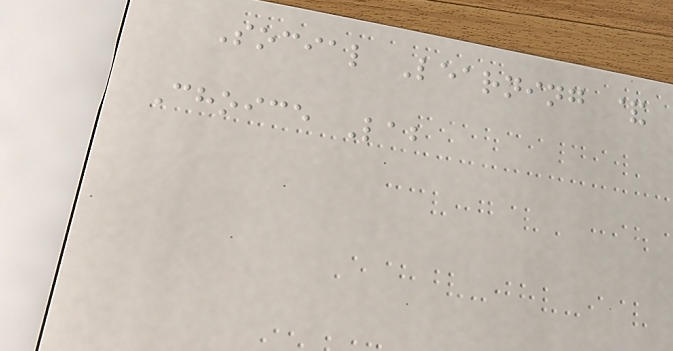Social Learning &
Choice Lab
